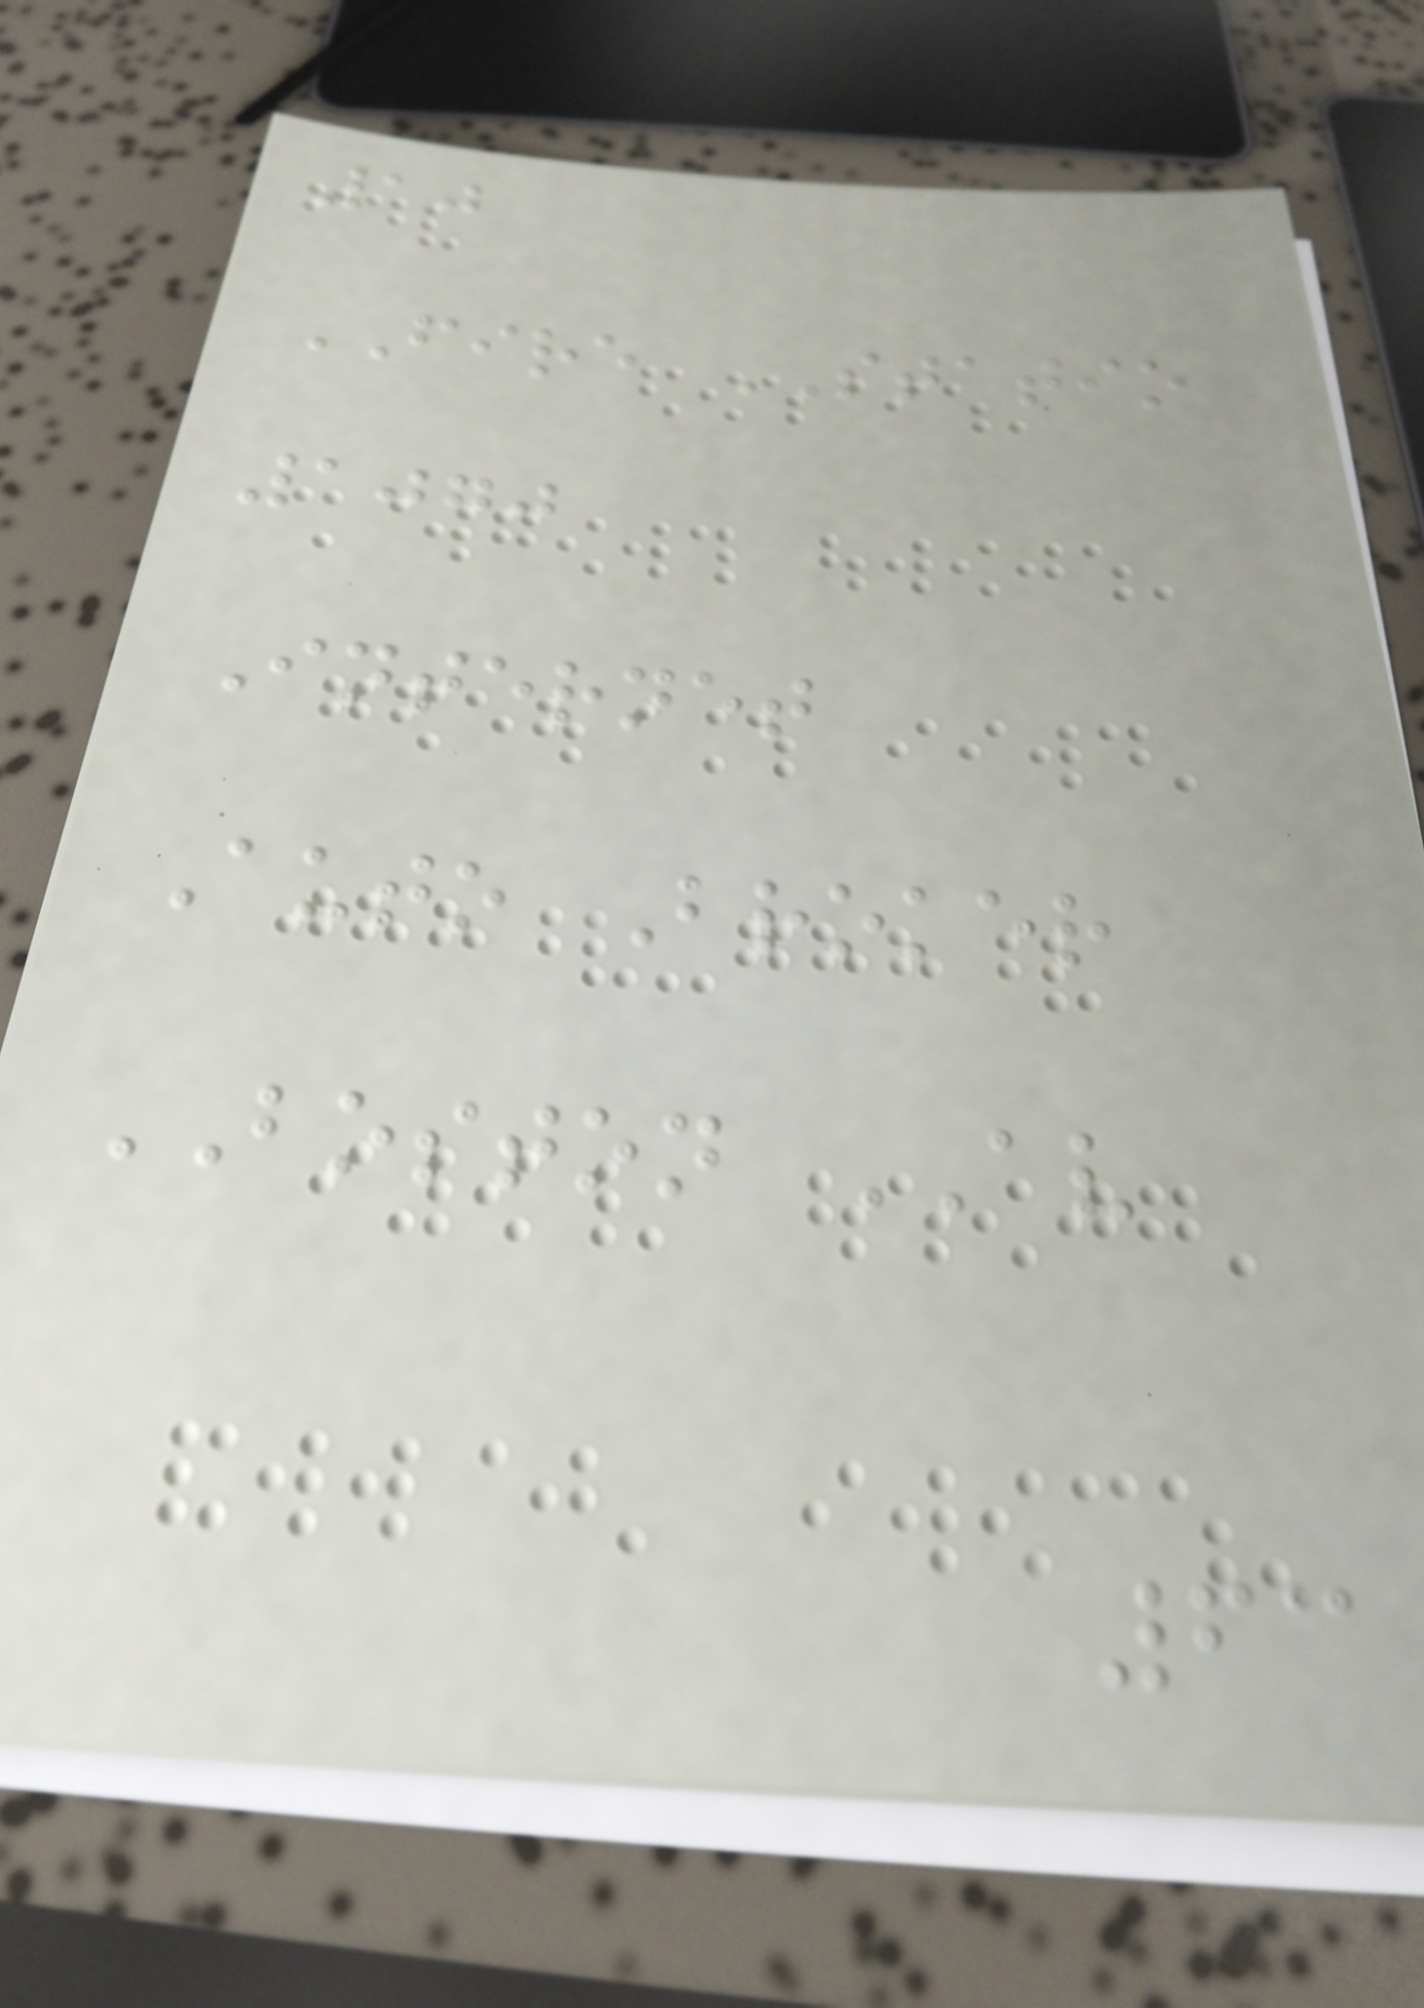10
FIRE STATIO
1070
Internet
Auto Broker
BOSTON AV
63
